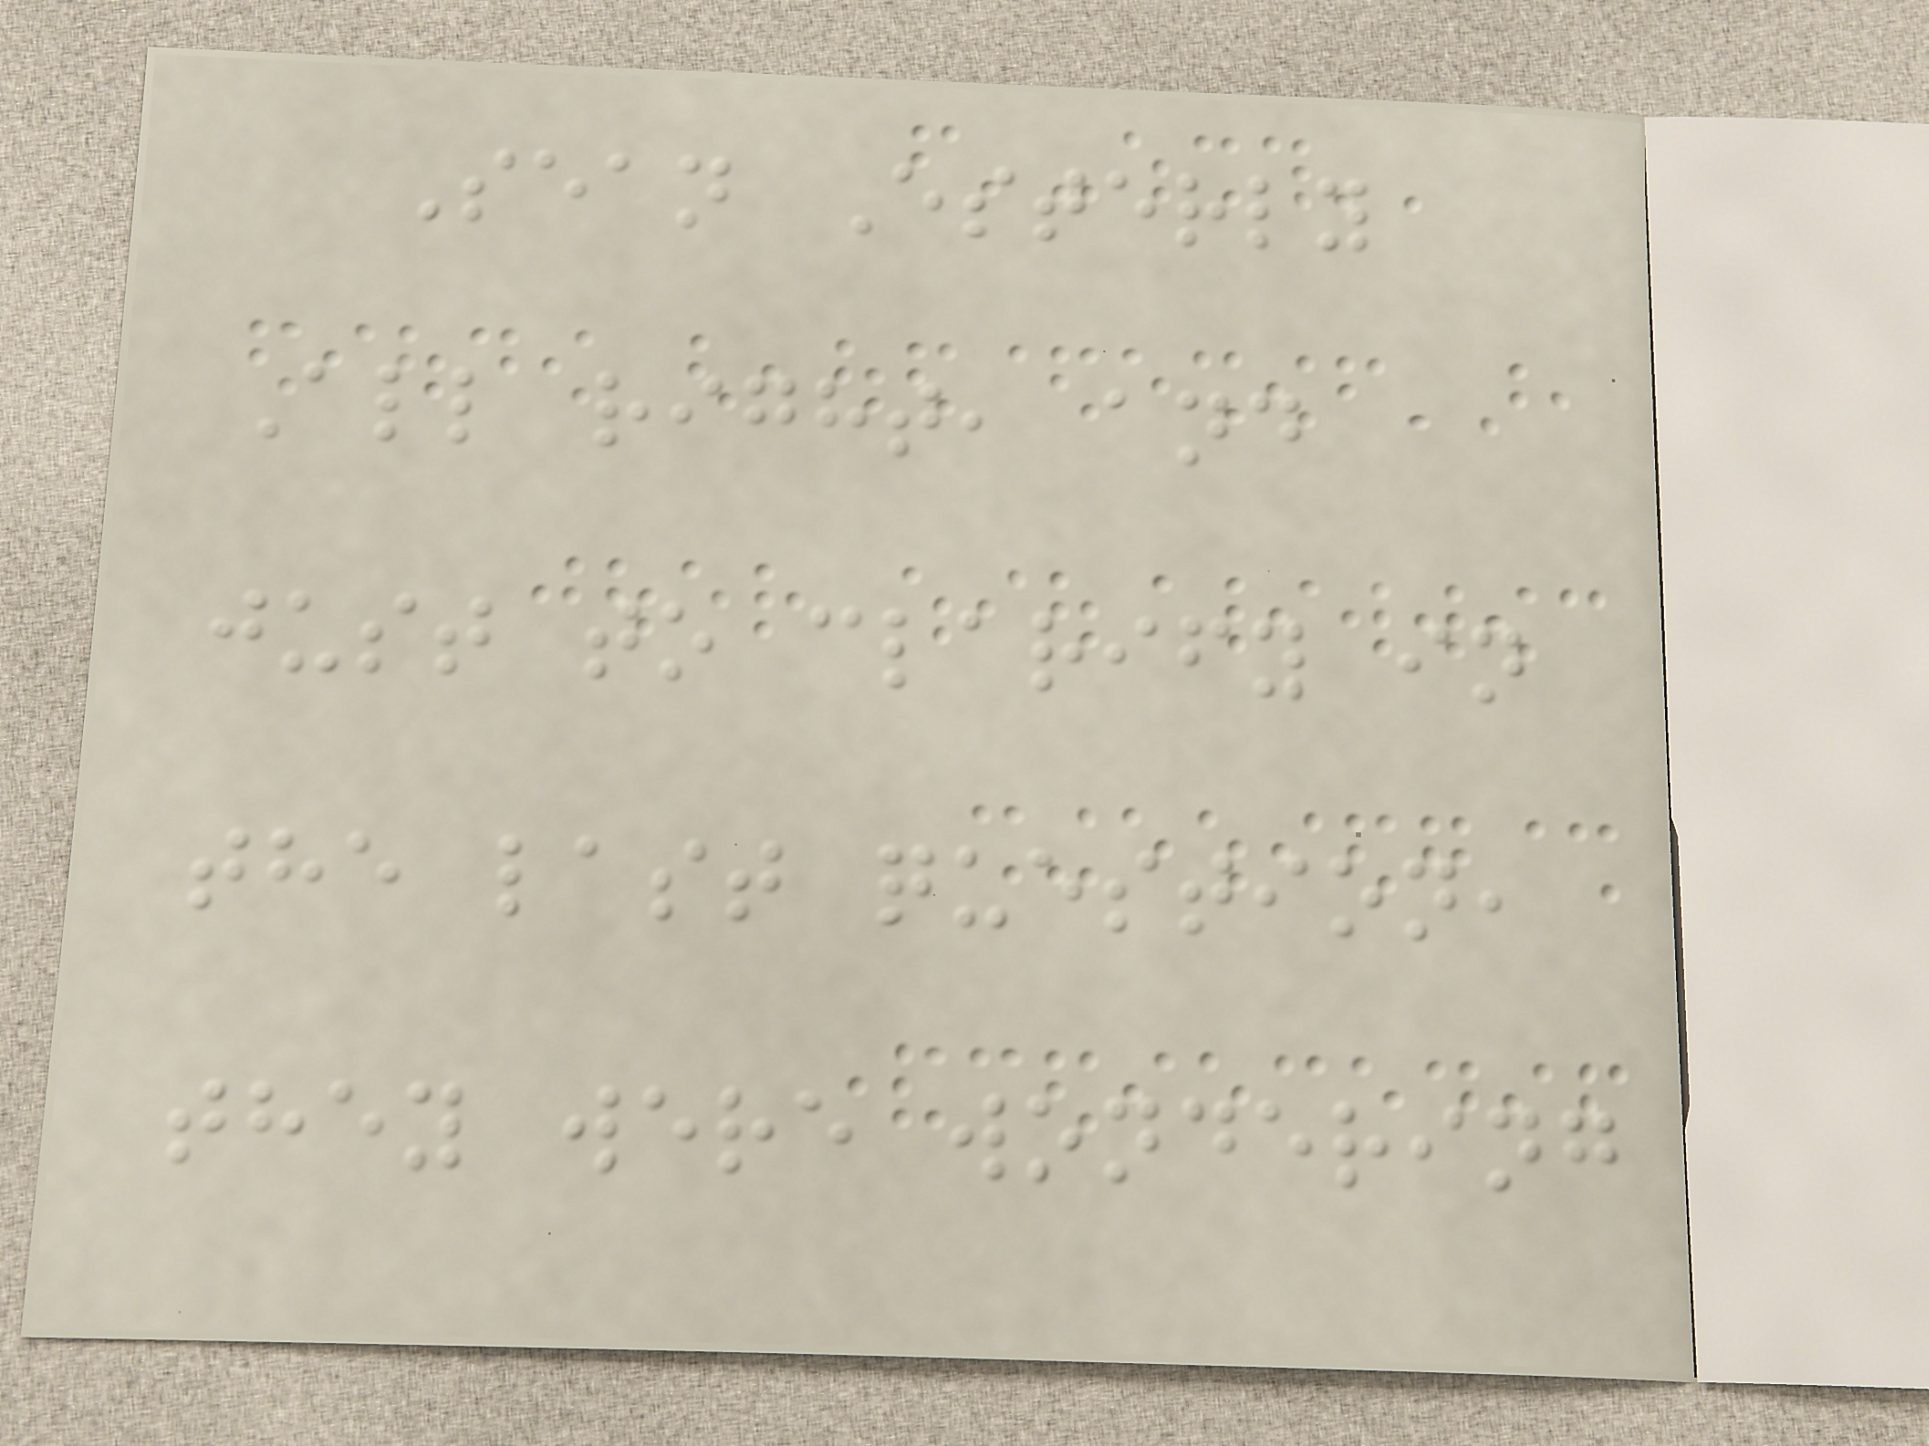Sean Esterly
All right, and
just to clarify in
the last question,
they were wondering
